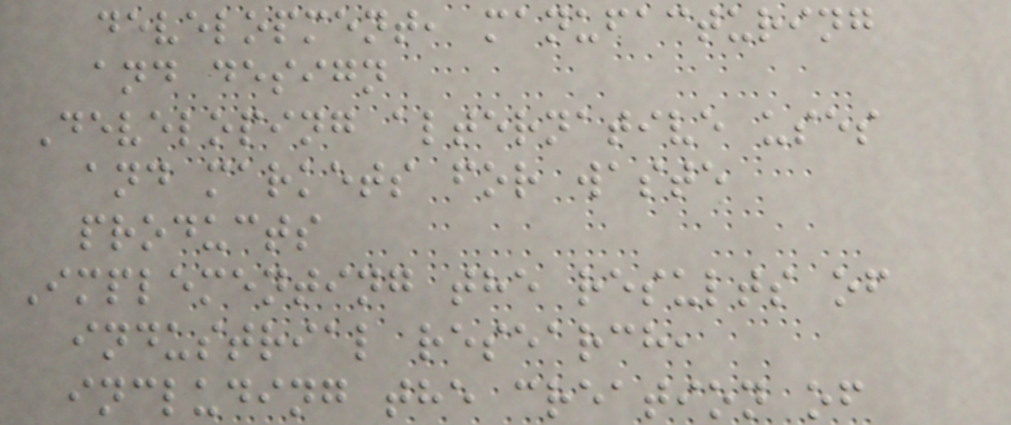development, manufacturing
and design
Developing alternative uses
and markets for waste
products
Implementing the results of
industrial research,
including the creation of
